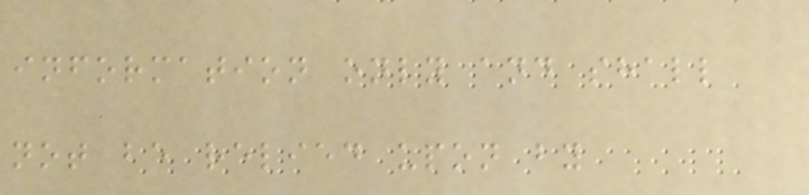information only and shall
not be relied upon by
